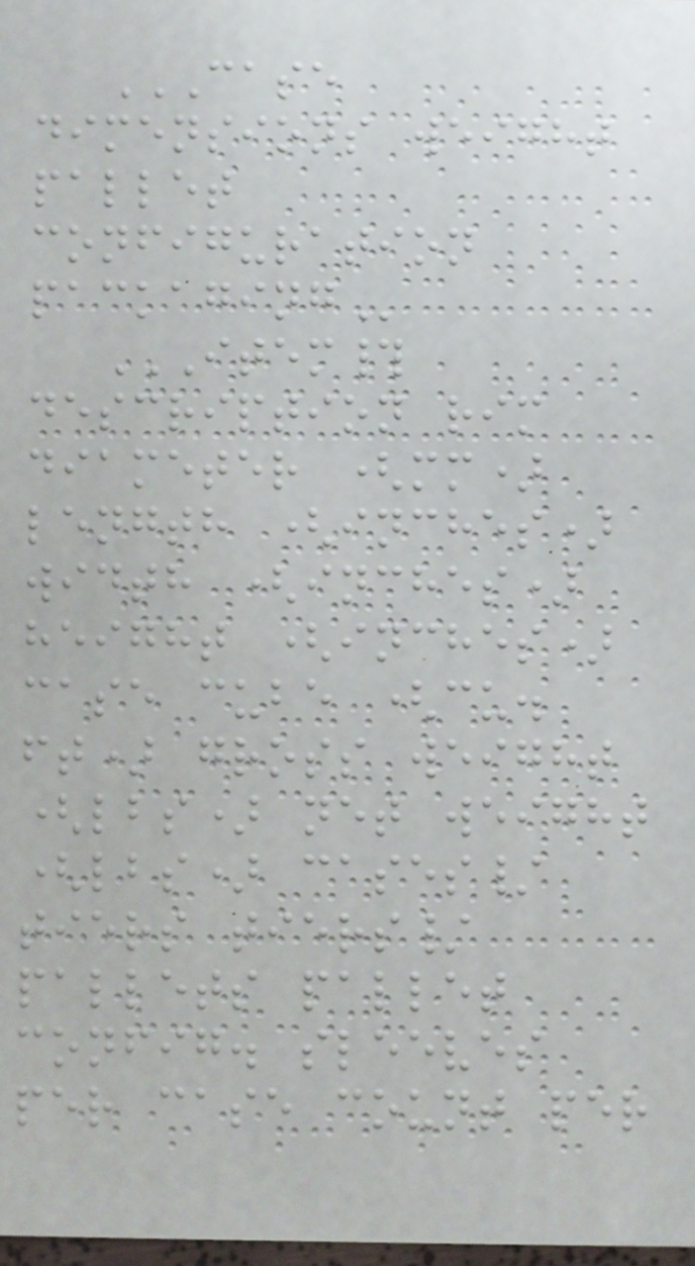CASE
DIMENSIONS WEIGHT
PALLET
CONFIGURATION
PACKAGING
ITEM#
DESCRIPTION RIM
DIAMETER (MM)
LENGTH (INCHES)
WIDTH (INCHES)
HEIGHT (INCHES)
CASE CUBE (CU.
FT) GROSS WEIGHT
(LBS) NET WEIGHT
(LBS) CASES/
TIERS TIERS/
PALLETS PALLET
CONFIG. SLEEVES
PER CASE COUNT PER
